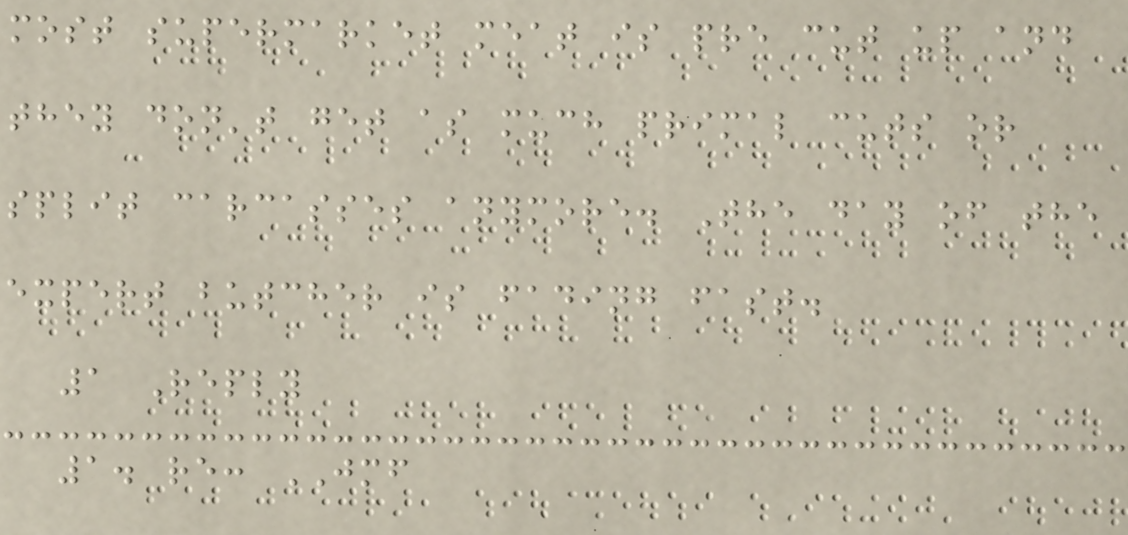most supermarket meat is pre cut up and
they don't get as much primal cuts or
split carcasses anymore. The day of the
expert butcher is fading fast.
1 Reply
1. re: JMF
